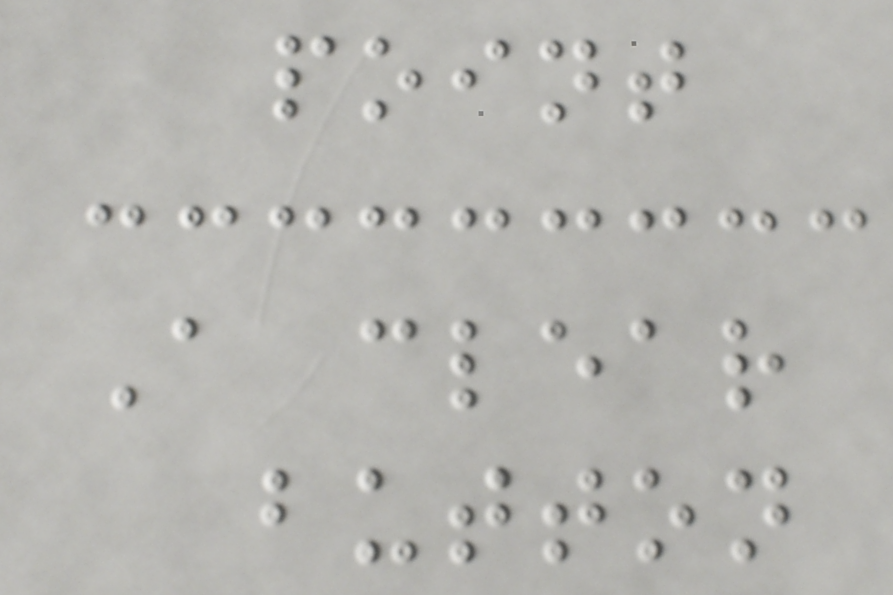point
A clear
button
